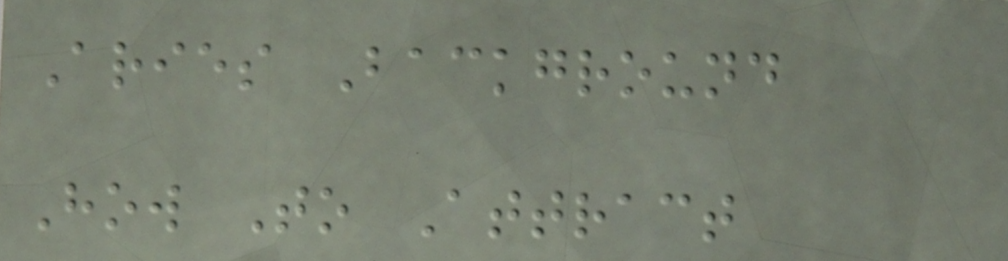Aries Background
How To Attract
